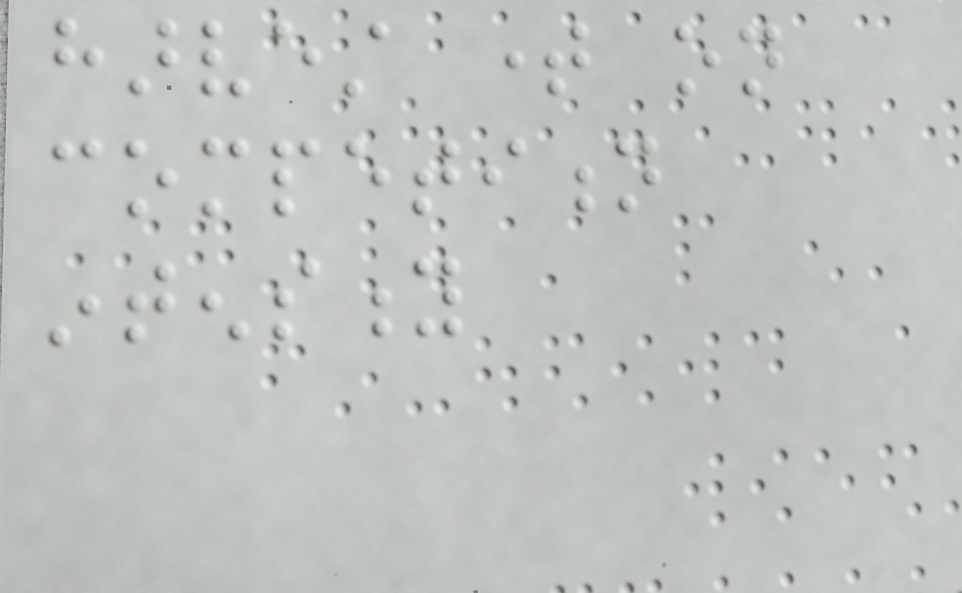harvest time on
competition
intensity
